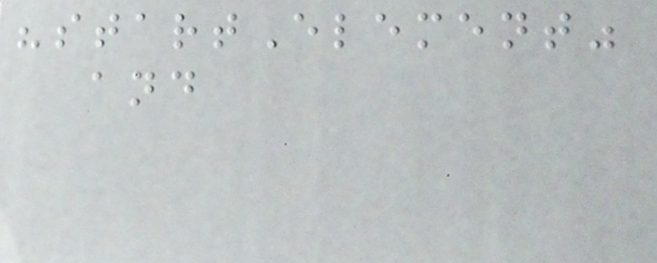"startElement"
and
